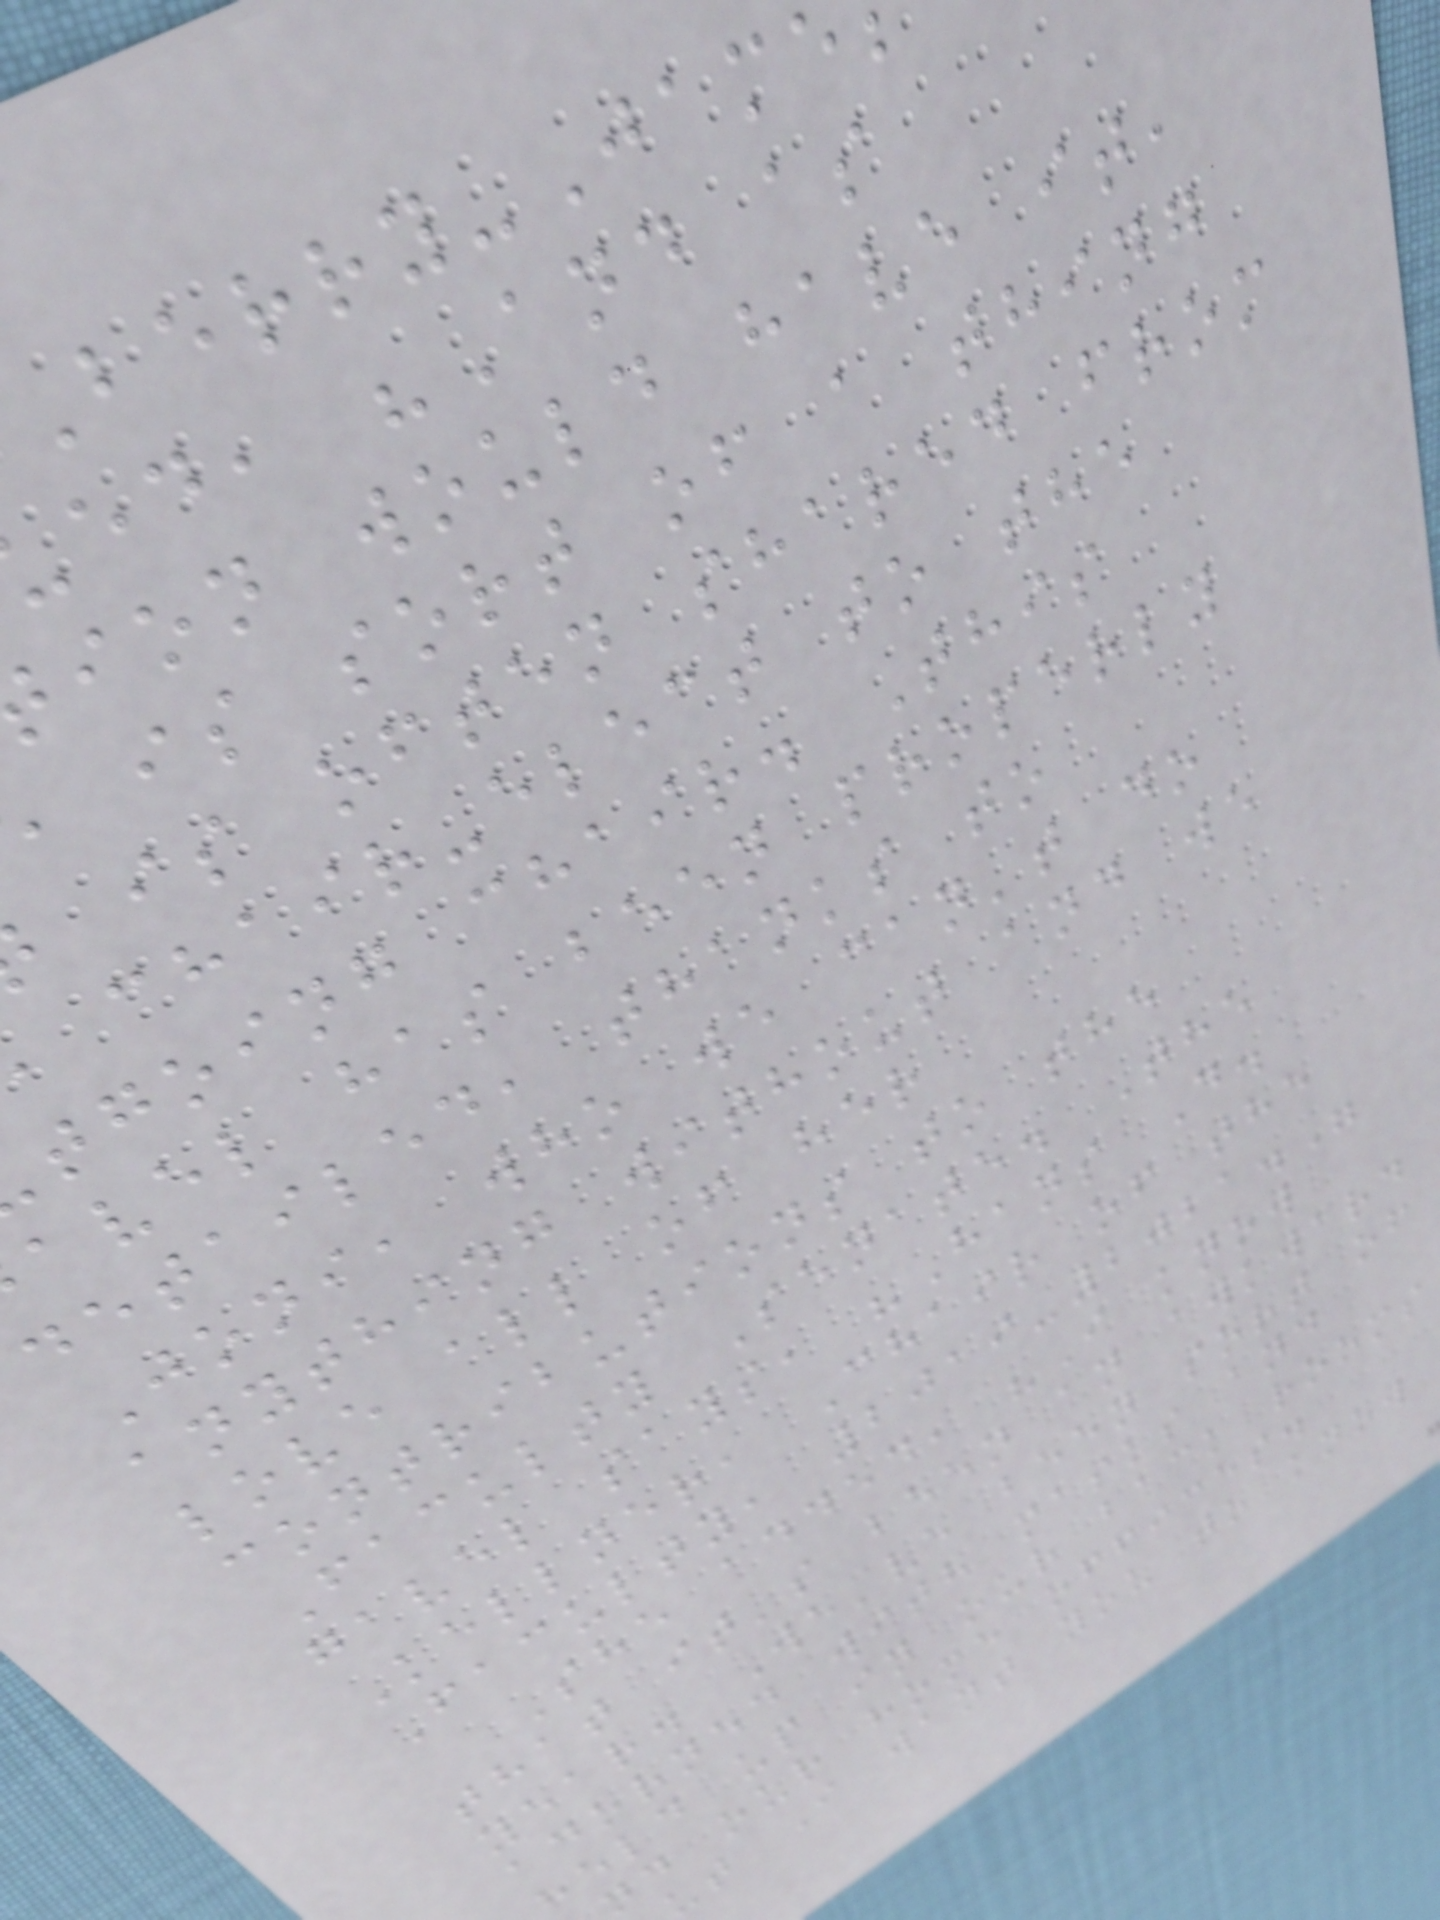ed, "And as
ion would have it,
is sort of a thing
is often shared from
chair-elect to the
tgoing chair. This
avel has been properly
detailed, thanks to
Joni, who we can't do
anything without and we
love all of her
contributions to the
Faculty Senate. The
gavel says, "Hans D.
Kellner, Chair of the
Faculty, 2019-2021."
She added, "I know
that it's been an awkward
year. We've been sort of
adorned with masks and
held up in our back rooms
nd our home offices.
ut I want you to know
